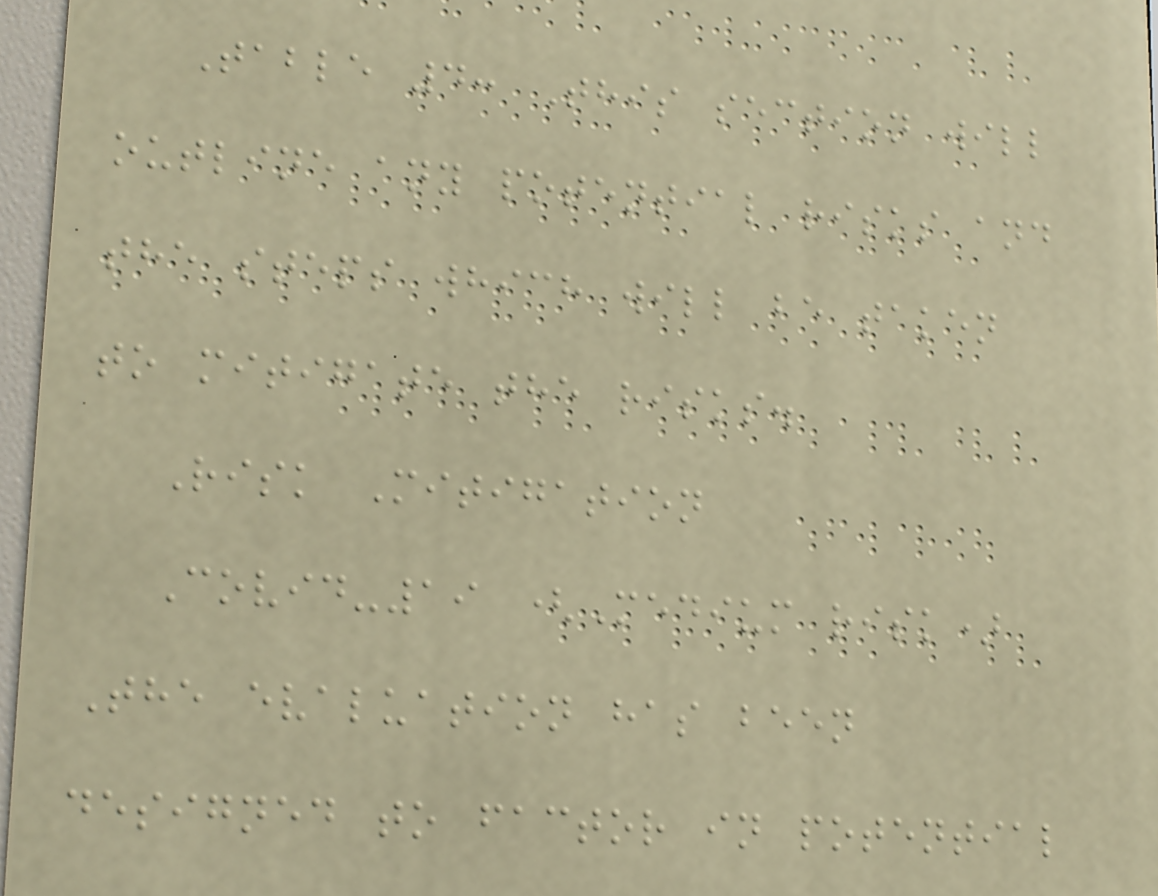Table 4: This section will
outline any potential risks and
the steps which will be taken
to mitigate the risks.
Risk Mitigation
Covid-19 (Medium risk)
The evaluation has been
designed to factor in potential
